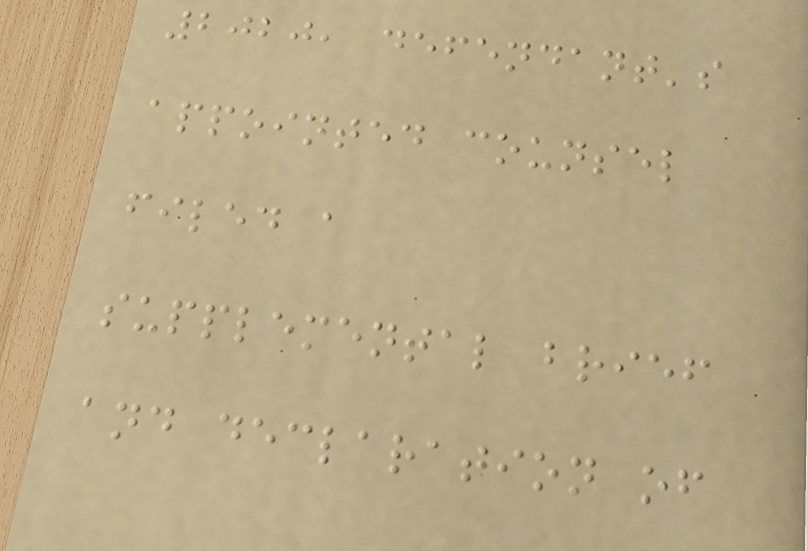2020, defendant's
appointed counsel
filed a
supplemental brief
and declaration of
